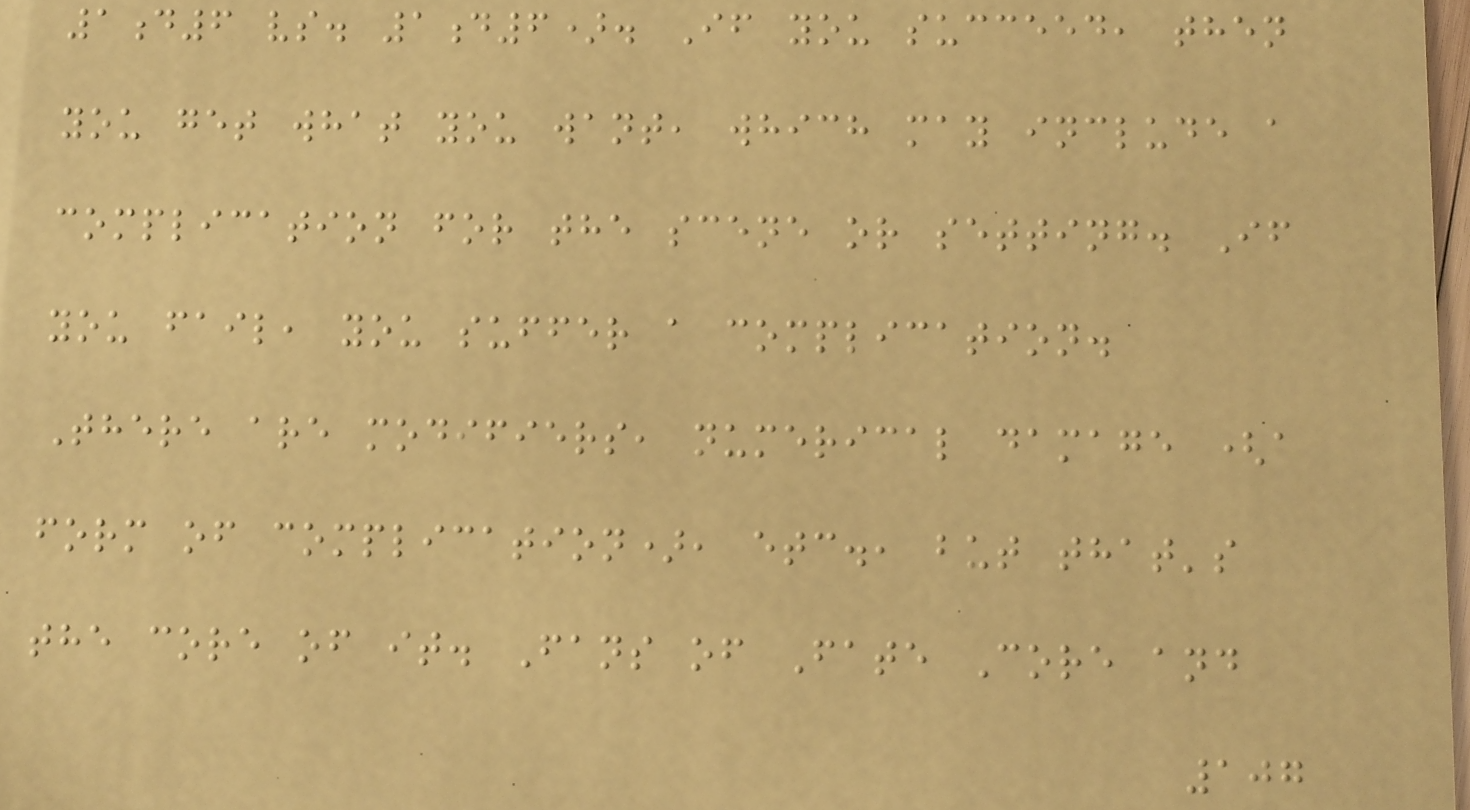1d6 vs. 1d6). If you succeed, then
you get what you want, which may include a
complication for the scene or setting. If
you fail, you suffer a complication.
There are modifiers, numerical damage (a
form of complication), etc., but that's
the core of it. Fans of Fate Core and
107
